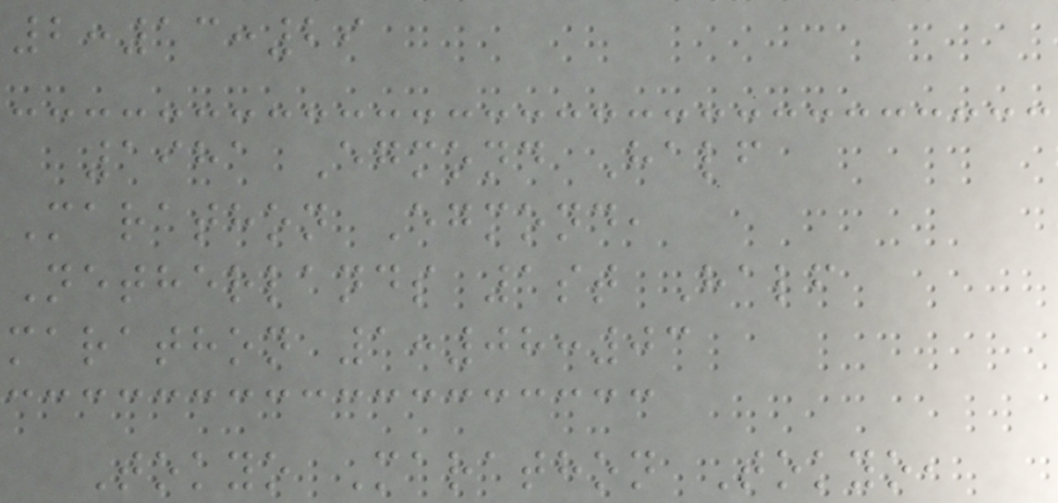2:13:29
1981 Egmond Half
Marathon Egmond,
Netherlands 1st Half
marathon 1:08:03
Tokyo Marathon Tokyo,
